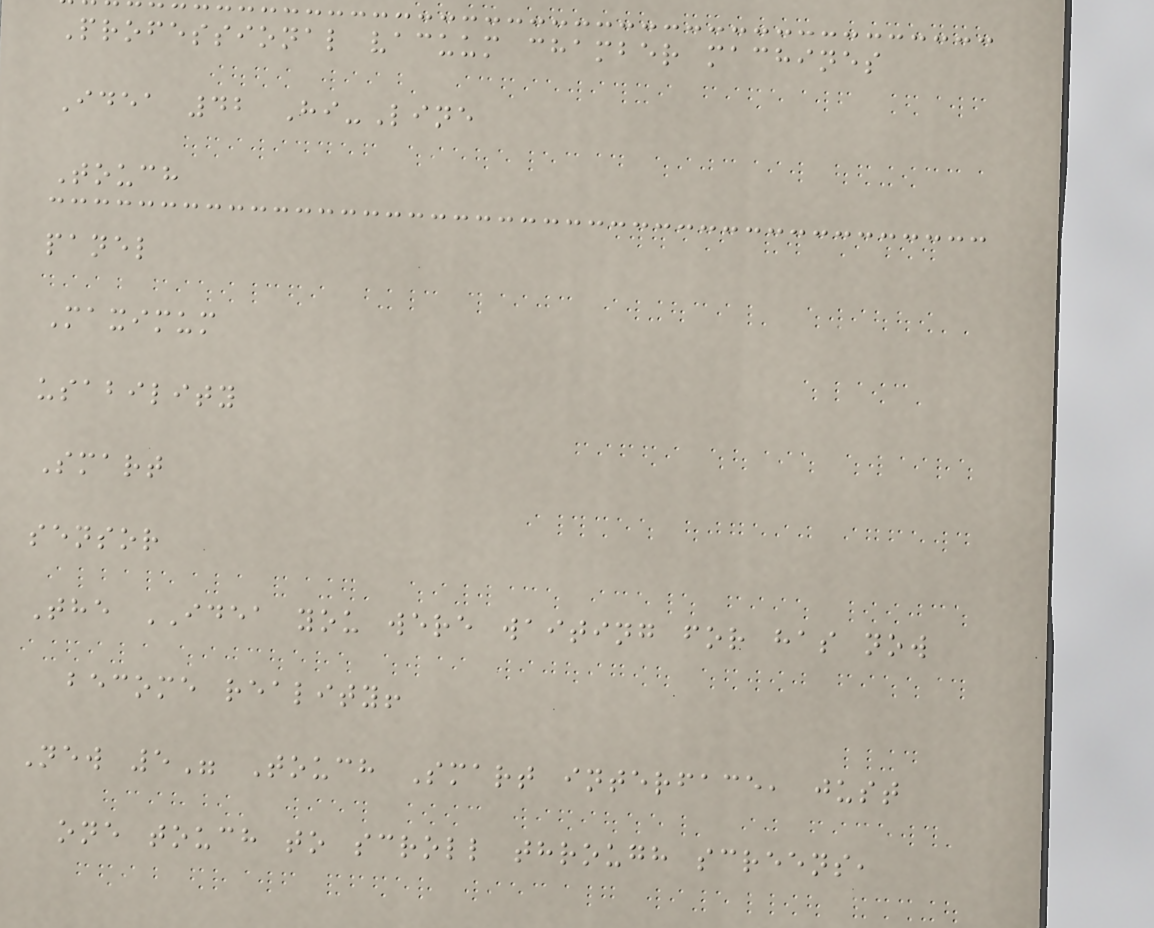Professional vacuum chamber machines
Idea 42 Hi-Line
Touch
panel
Maximum
usability
Smart
sensor
The IDEA you were waiting for has now
become reality!
New 5" Touch Smart interface, just
one touch to scroll through screens,
